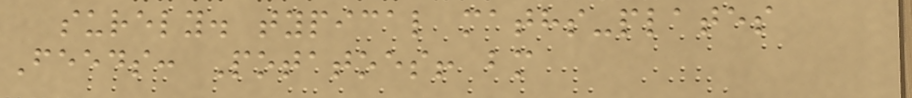surely. typical maths-plates
Feeds: Potatoes! bm
